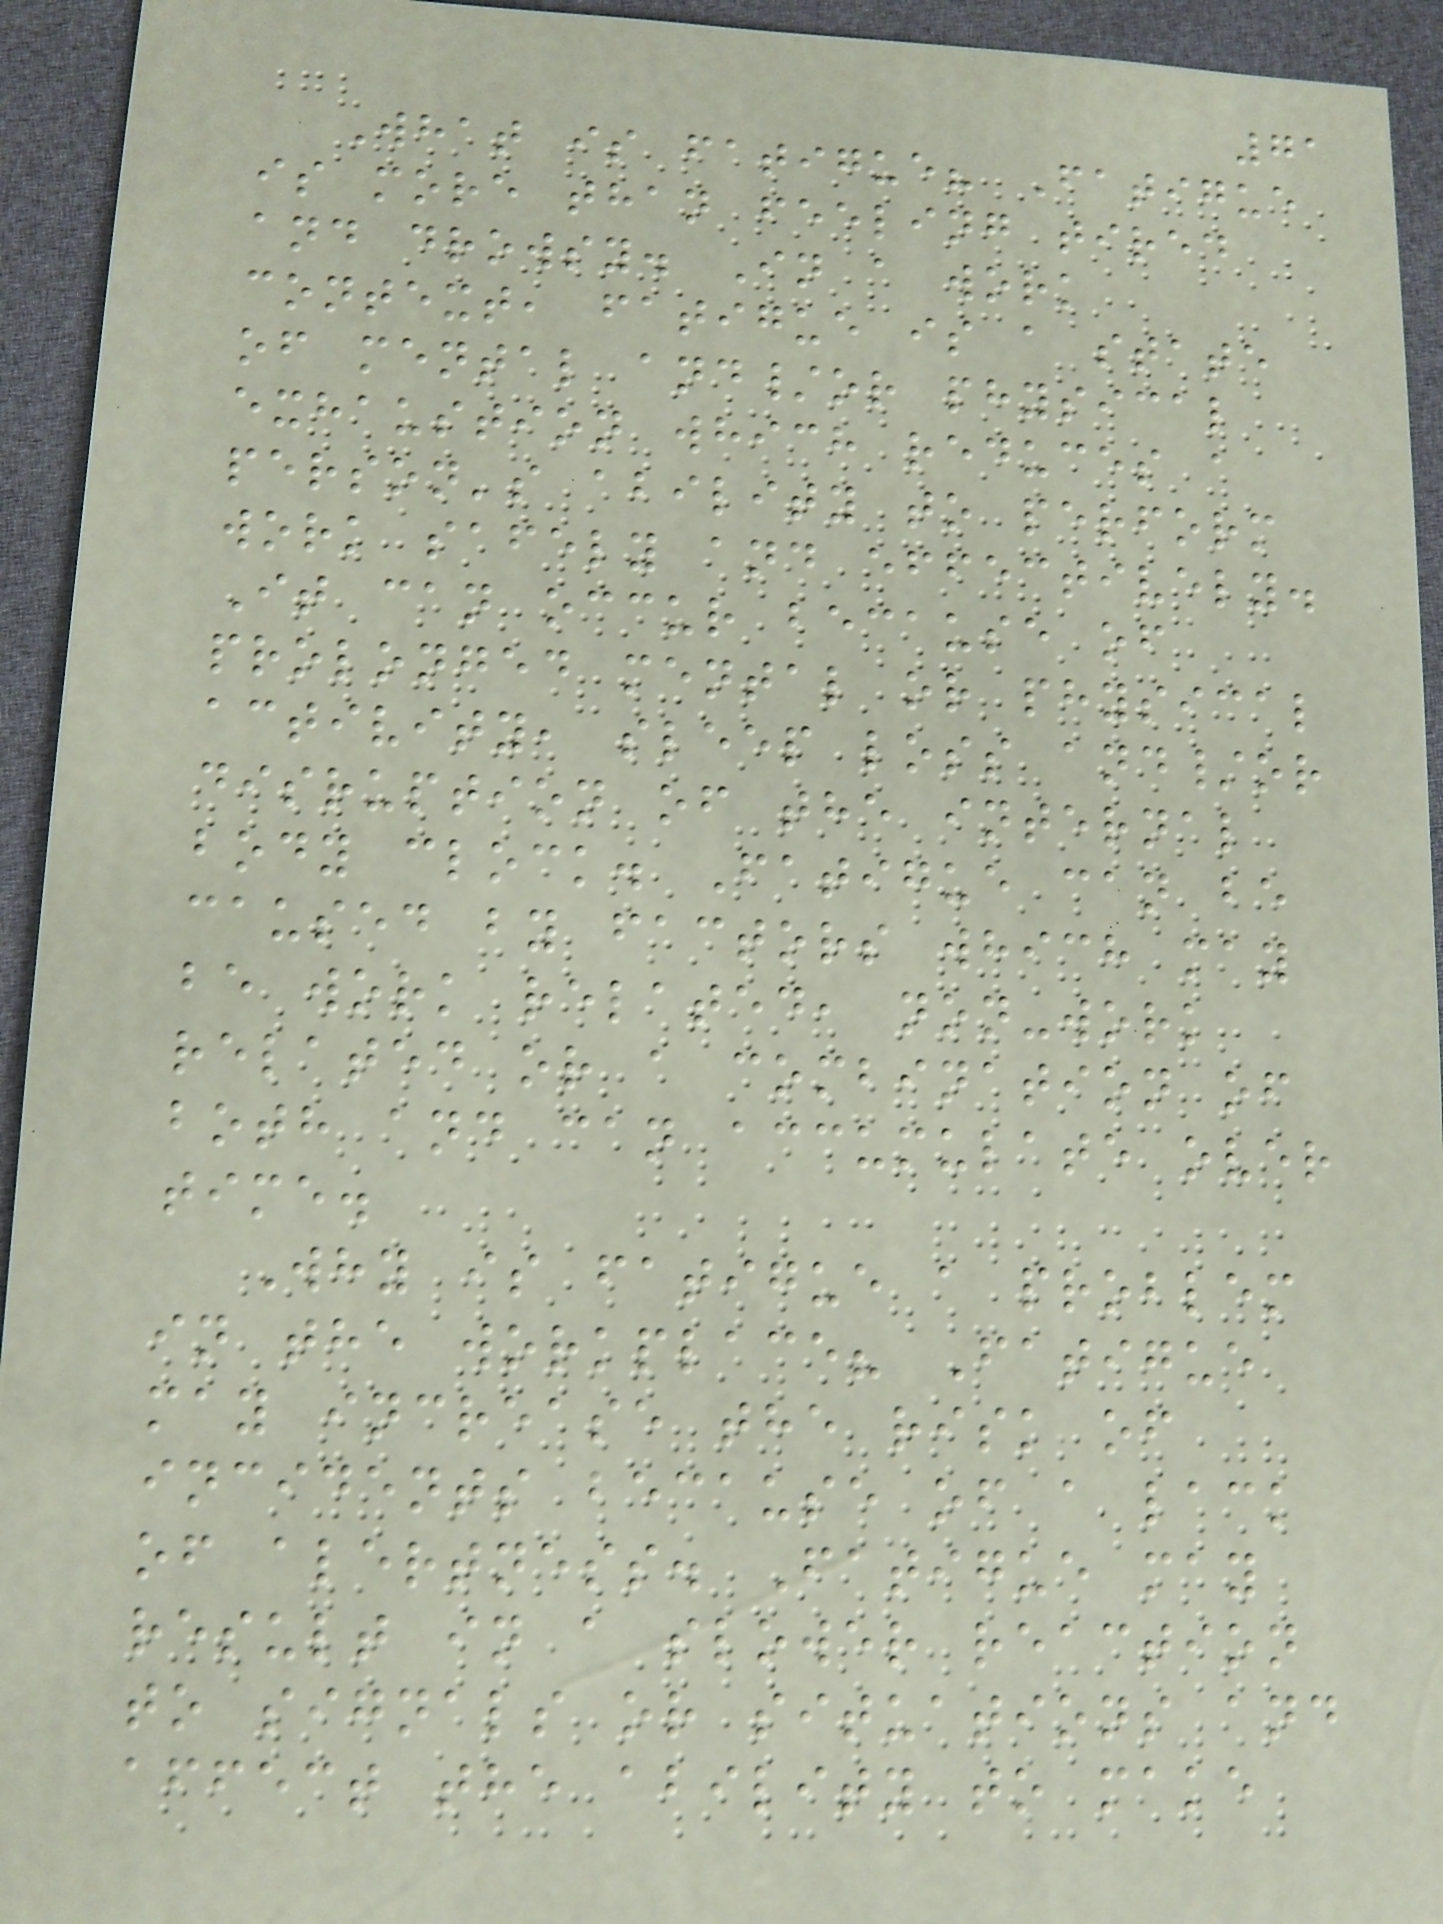71
What is fatigue? Fatigue
is more than feeling tired
and drowsy. In a work
context, fatigue is a state
of mental and/or physical
exhaustion which reduces a
person's ability to perform
work safely and effectively.
It can occur because of
prolonged mental or physical
activity, sleep loss and/or
disruption of the internal
body clock. Fatigue can be
caused by factors which may
be work related, non-work
related or a combination of
both and can accumulate over
time.
Why is fatigue a problem
in the workplace? Fatigue
may increase the risk of
incidents because of a lack
of alertness. Fatigue may
result in a slower reaction
to signals or situations and
affect the ability to make
